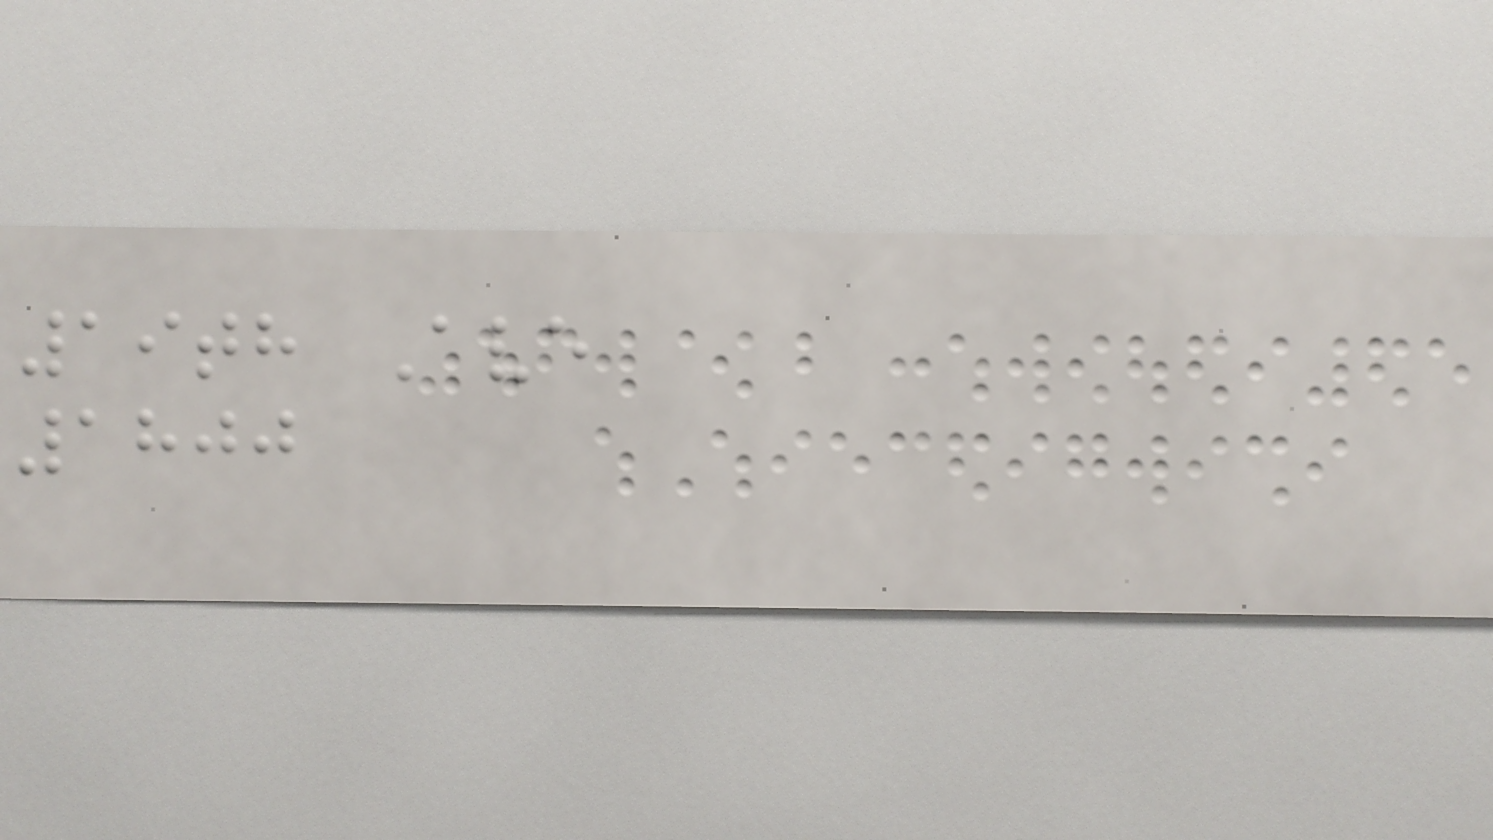19th Ave
1800
